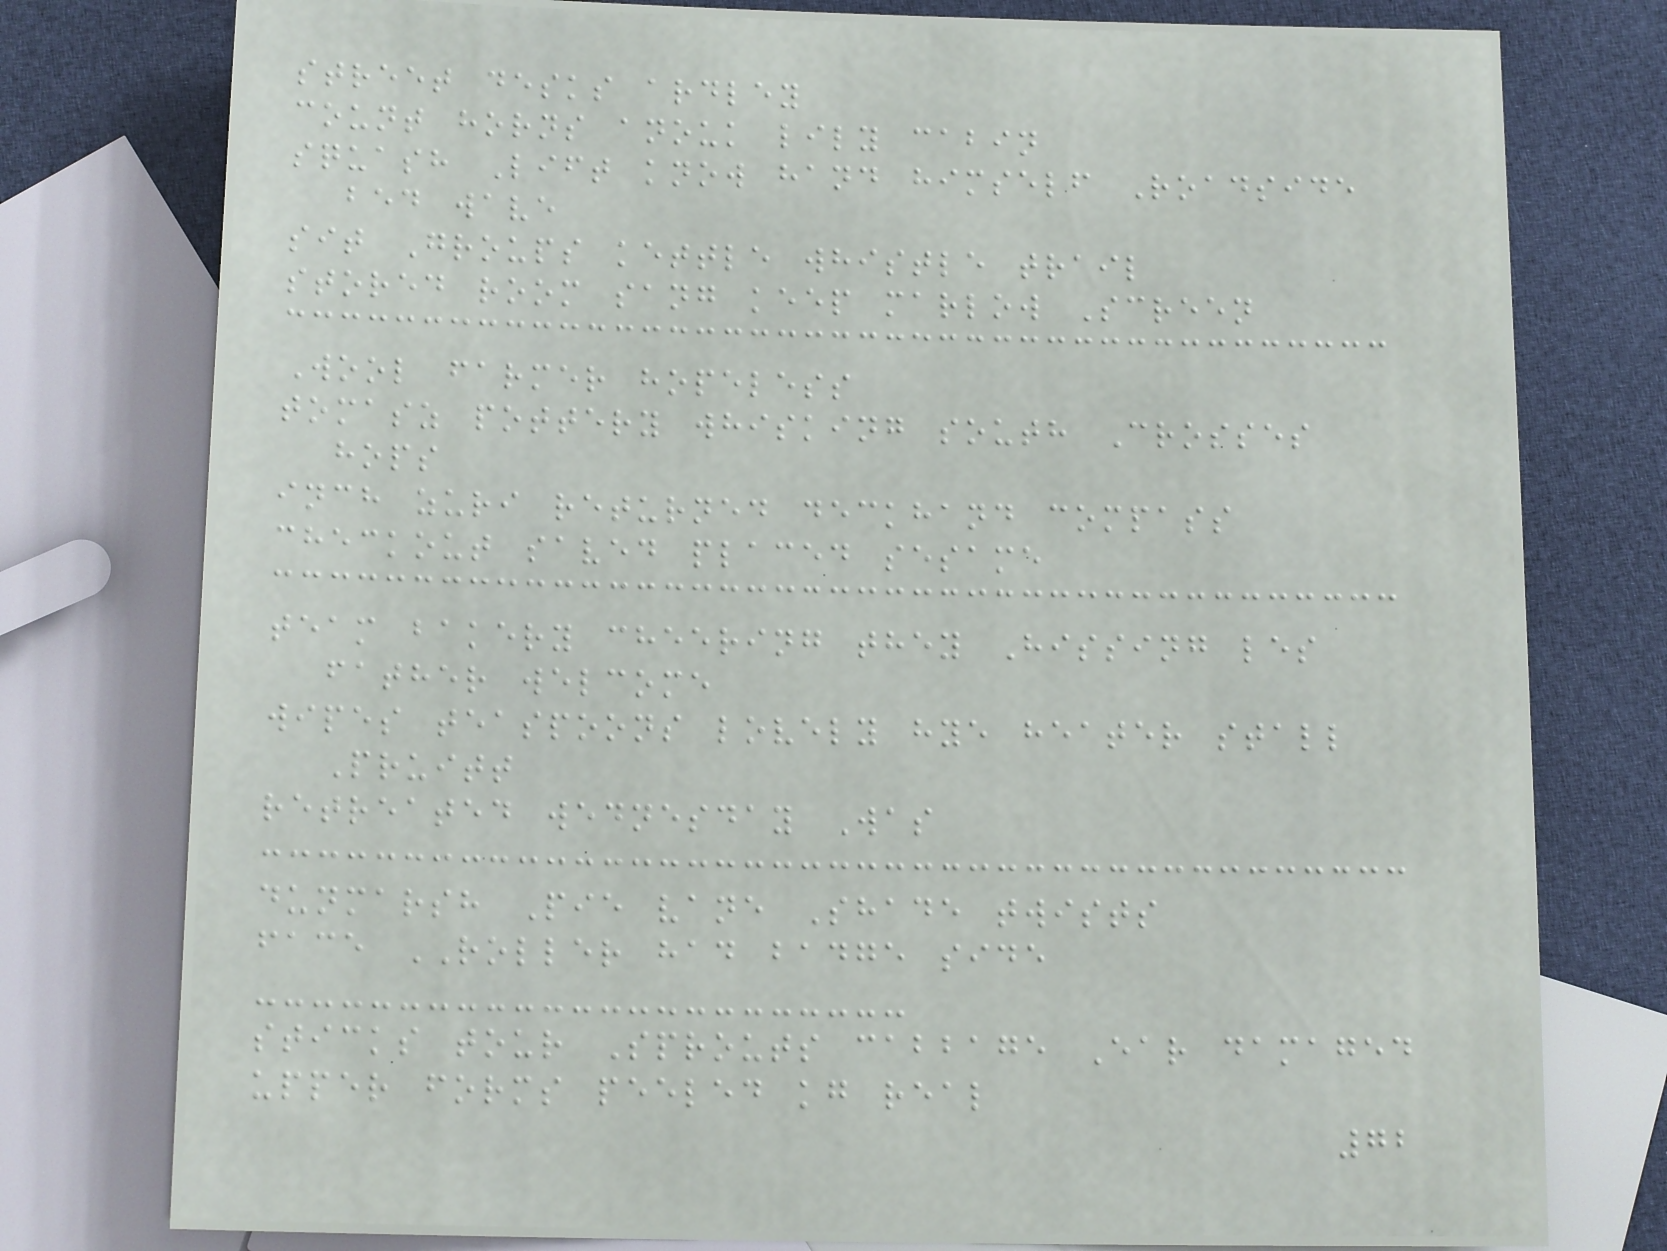street desks ardley
count horns anouk lily cabin
squash Lift know hand himself Roadside
bed wave
sit Groups kettle whistle trail
stored room sang keep marlow Screen
Wool farmer hopeless
tomasz pottery whisking south Crosses
hops
inch zuri returned deckhand compass
checkout saved placed sesame
team bakery cheering they Hissing les
father welcome
wipes teaspoons lovely hye heater stall
Pruitt
retreated wednesday Was
dunmarsh Pie vane Shade twists
face ROLLER had badge side
sticks tour Sprouts cabbage Ear damaged
upper forms peeled kg real
72
